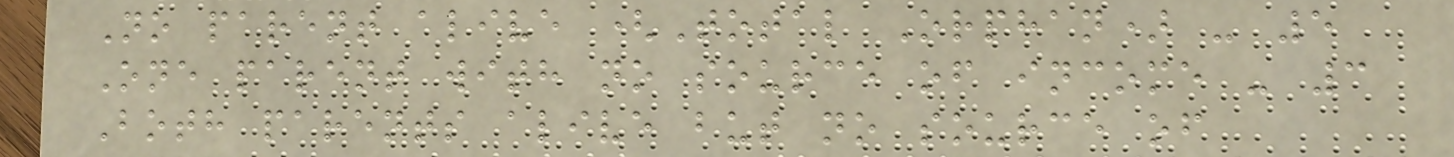No parent alive (Total Orphan) - 5
One parent with no source of income - 3
Both parents alive but no source of
